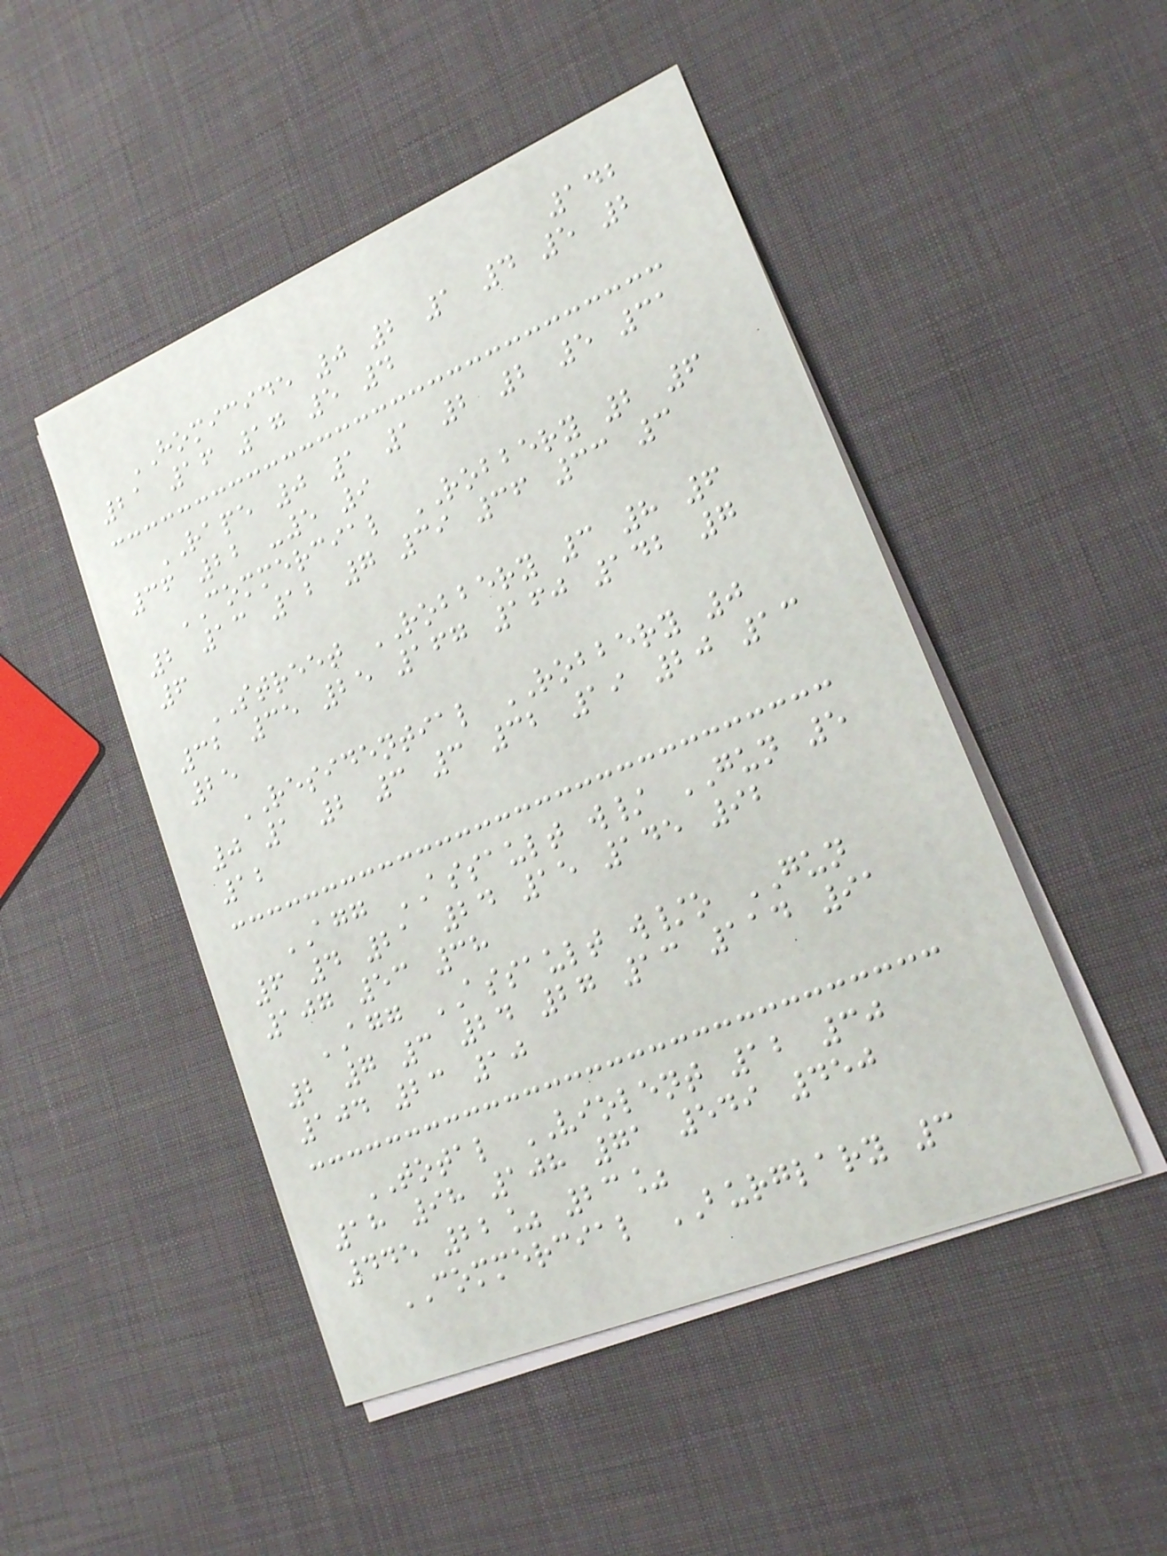142
HOMICIDE 0 2 1 4 5 2
21 16 17 5 4
RAPE 0 1 1 2 2 5 31
36 22 -5 9
COMMERCIAL ROBBERY 2 6
2 13 12 7 39 36 33 3
6
STREET ROBBERY 3 8 6
32 35 25 167 160 142 7
25
RESIDENTIAL ROBBERY 0
0 1 2 3 3 32 19 20 13
12
AGG ASSAULT w/ GUN 5
6 4 21 24 15 145 92
107 53 38
AGG ASSAULT w/o GUN
2 7 3 24 27 13 114 91
104 23 10
TOTAL VIOLENT 12 30
18 98 108 71 549 450
445 22% 23%
COMMERCIAL BURGLARY 3
